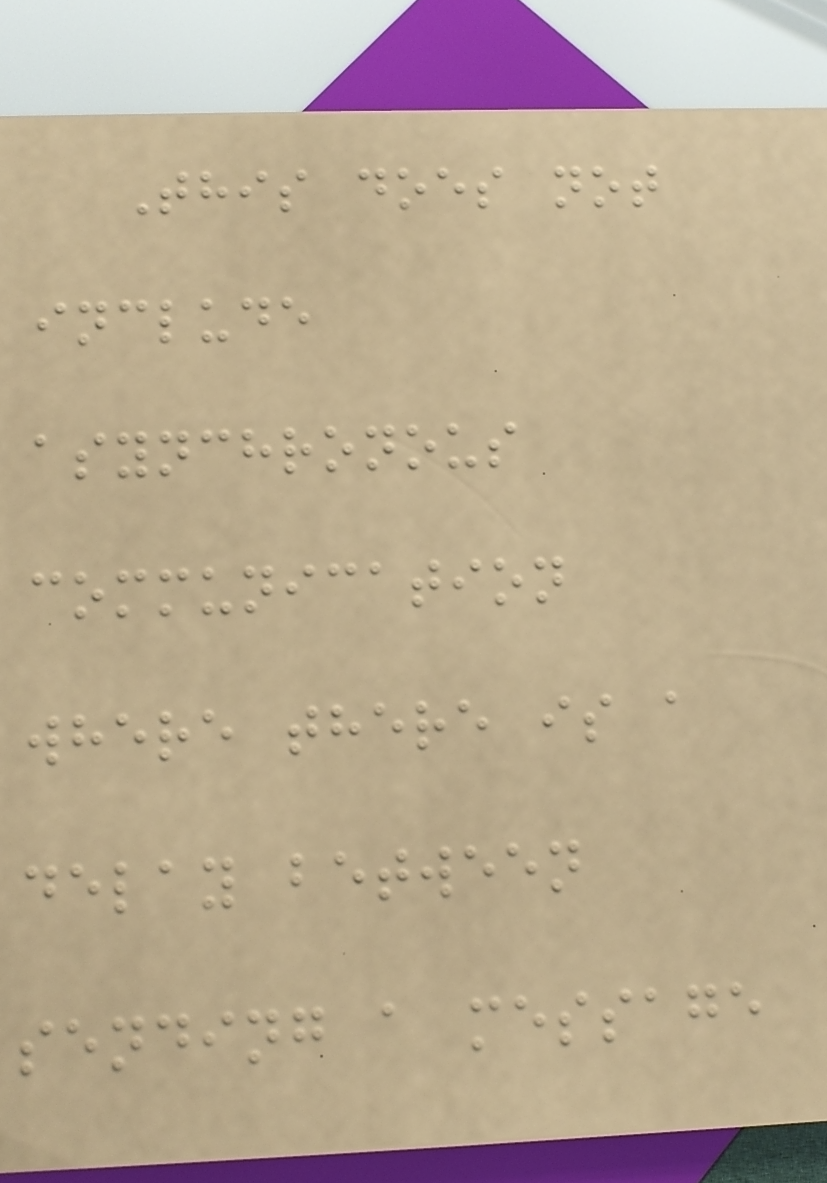This does not
include
asynchronous
communication
where there is a
delay between
sending a message
